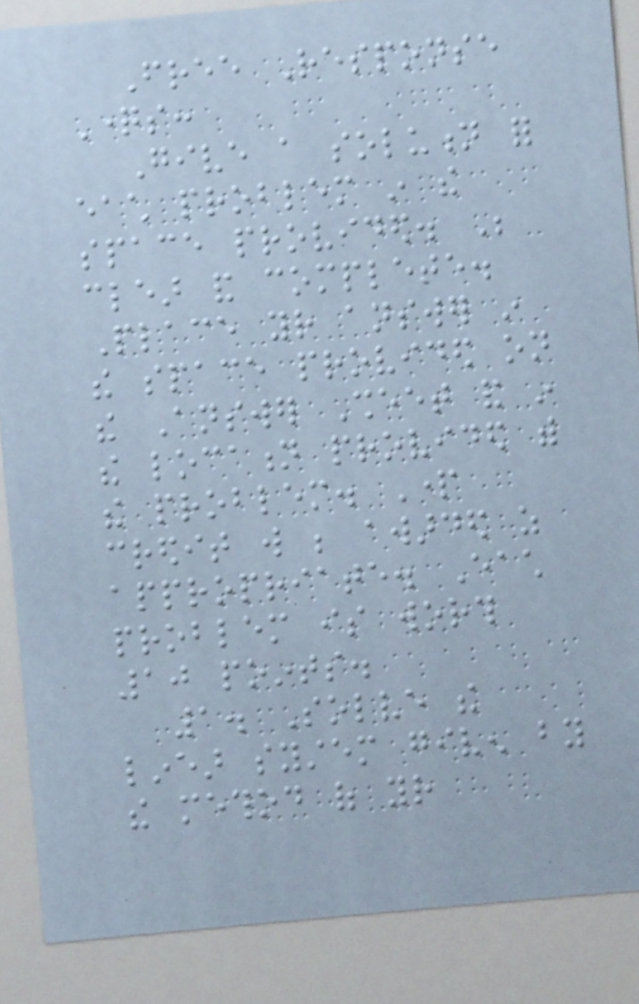Free Response
Questions:
Give a solution for
each problem in the
space provided. Be
clear and complete.
Place your answer in
the space provided on
the Answer Sheet and in
the location provided with
the problem. Part
credit will be awarded as
appropriate. Each
problem is worth
10 points.
1. Solve the
linear system given by
the method of your
